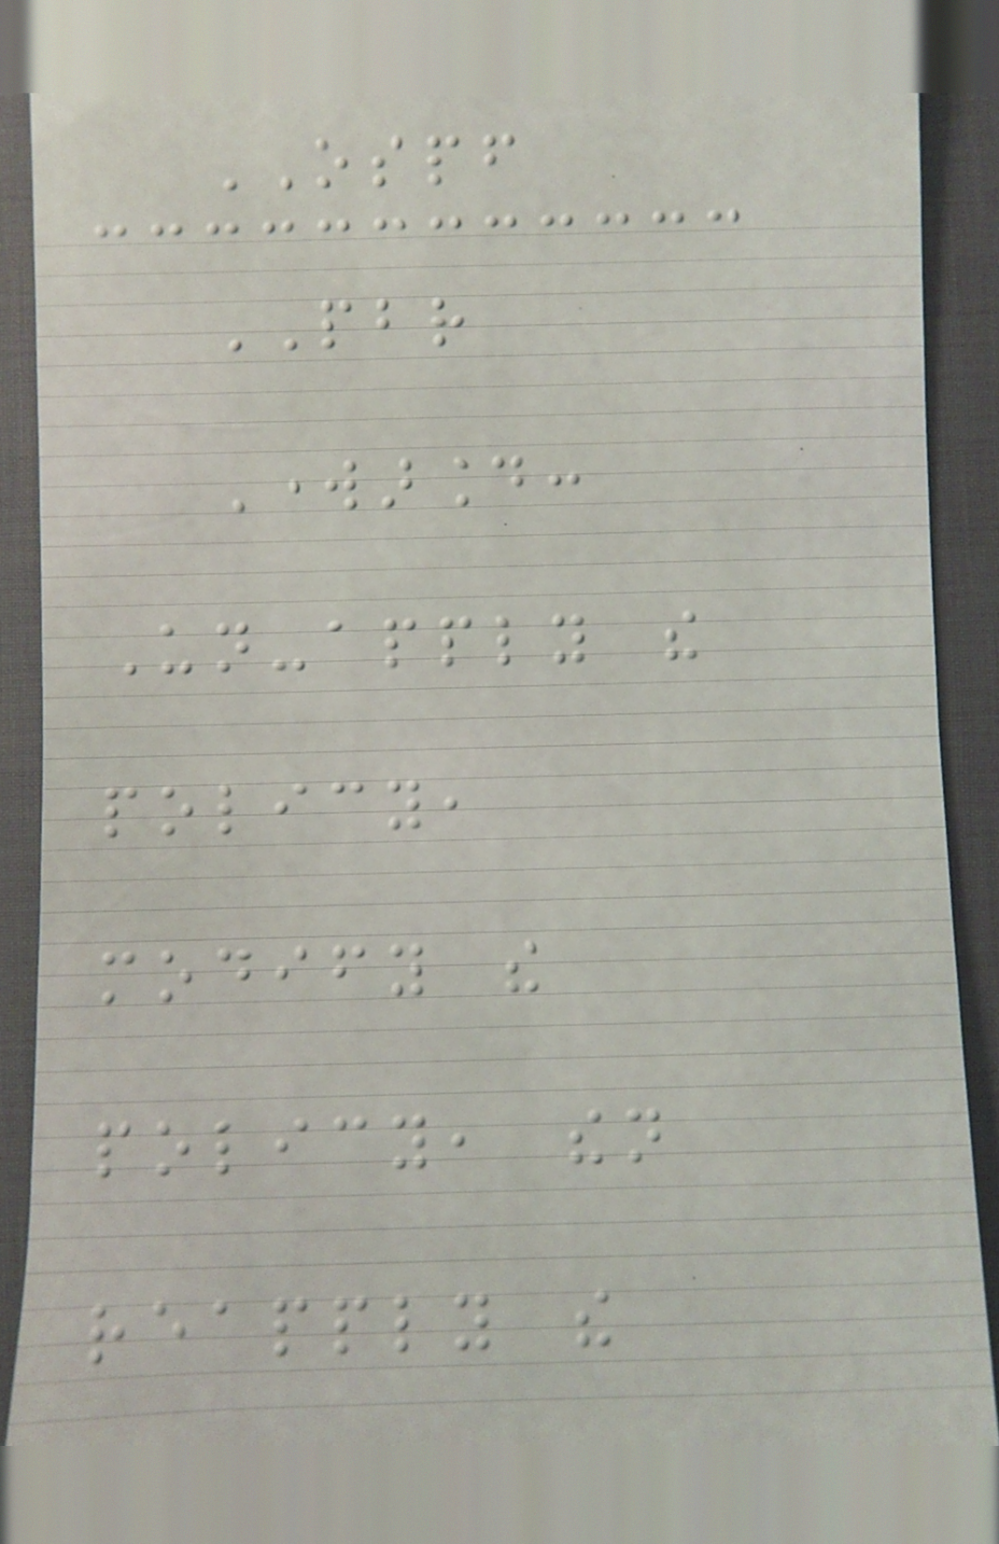OSPF
PBR
Workaround:
Un-apply the
policy,
modify the
policy, then
reapply the
